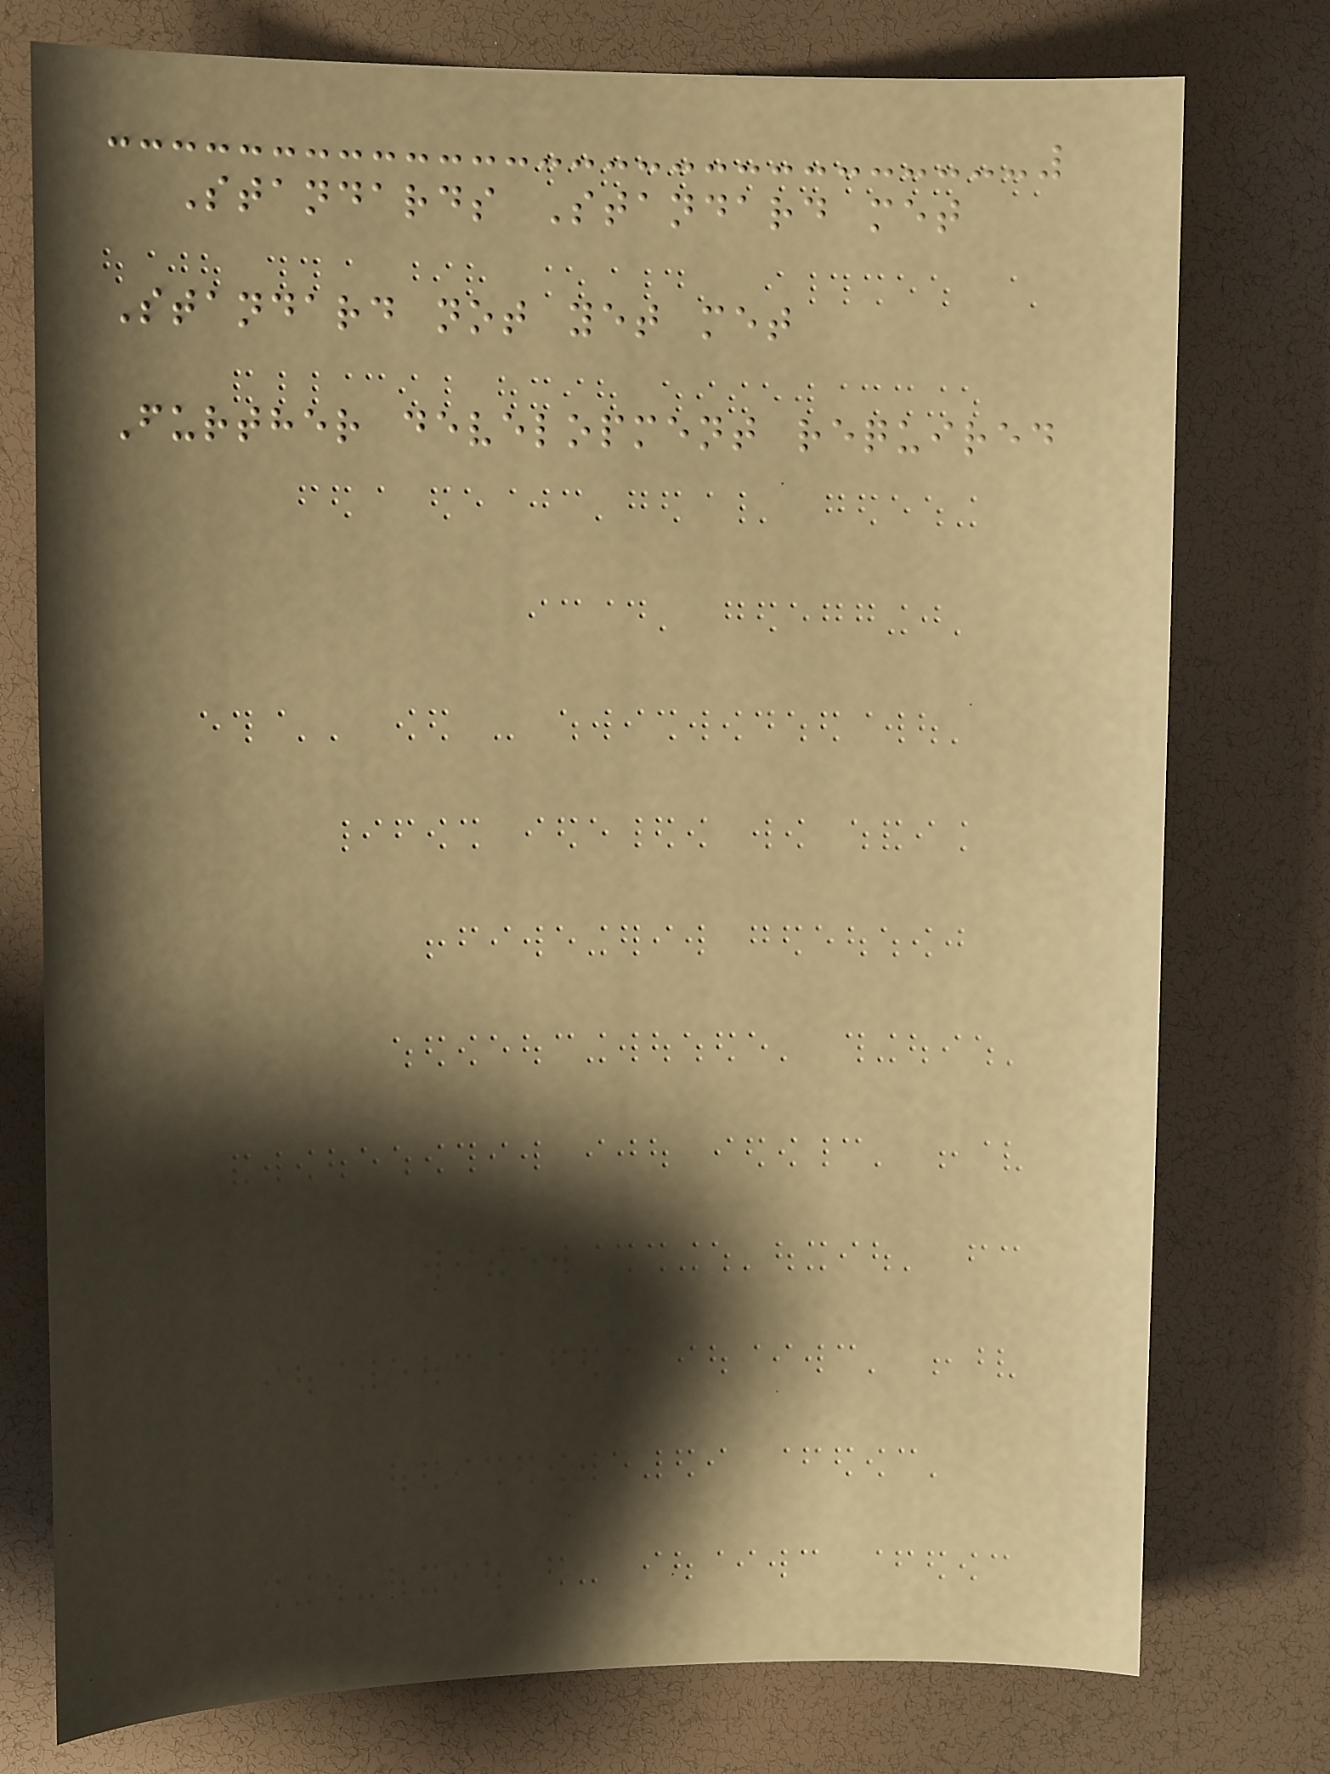Standards Standard met
Standard not yet met
Further development required
